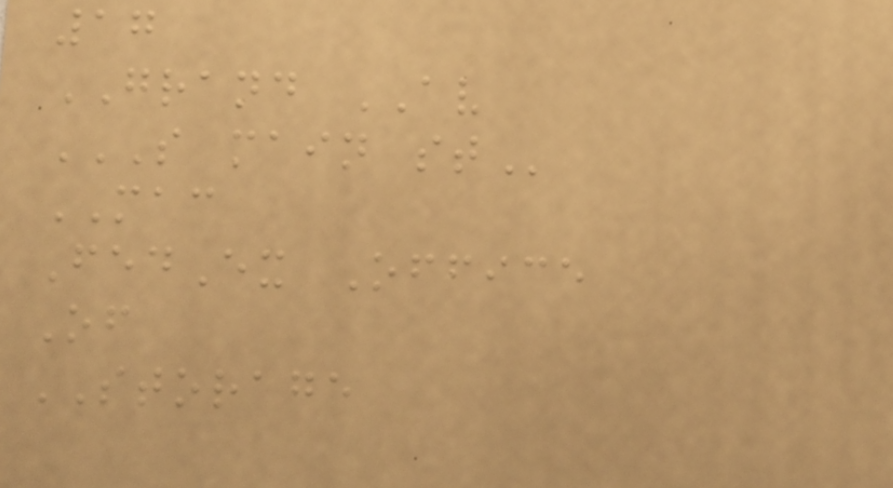17
GRAND AV
S MAIN ST
MAC
FedEx Office
Of
STORAGE
